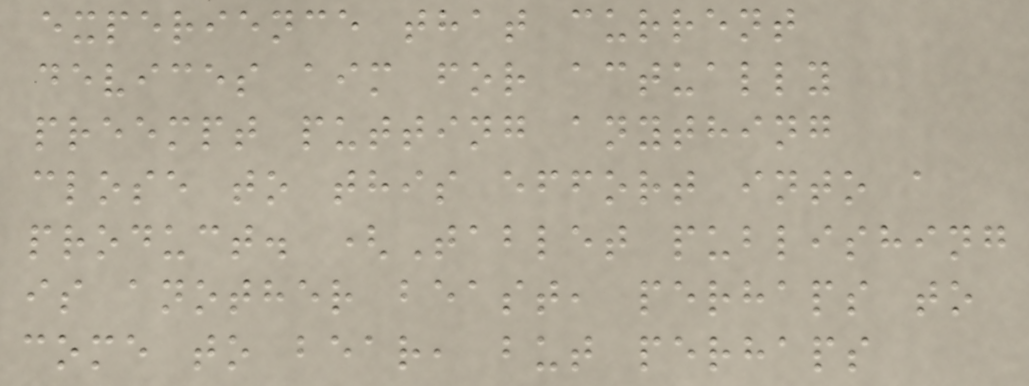experience that current
devices aim for actually
preempt putting anything
close to this effort into a
product. (Tablet publishing
is another beast, perhaps to
come to bear, but perhaps
